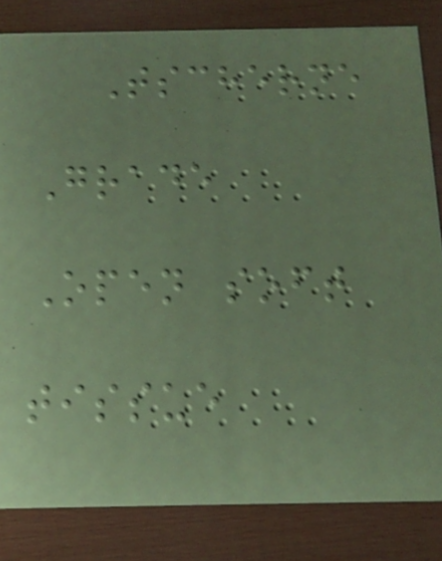Tscherne
Grade
Open soft
tissue
